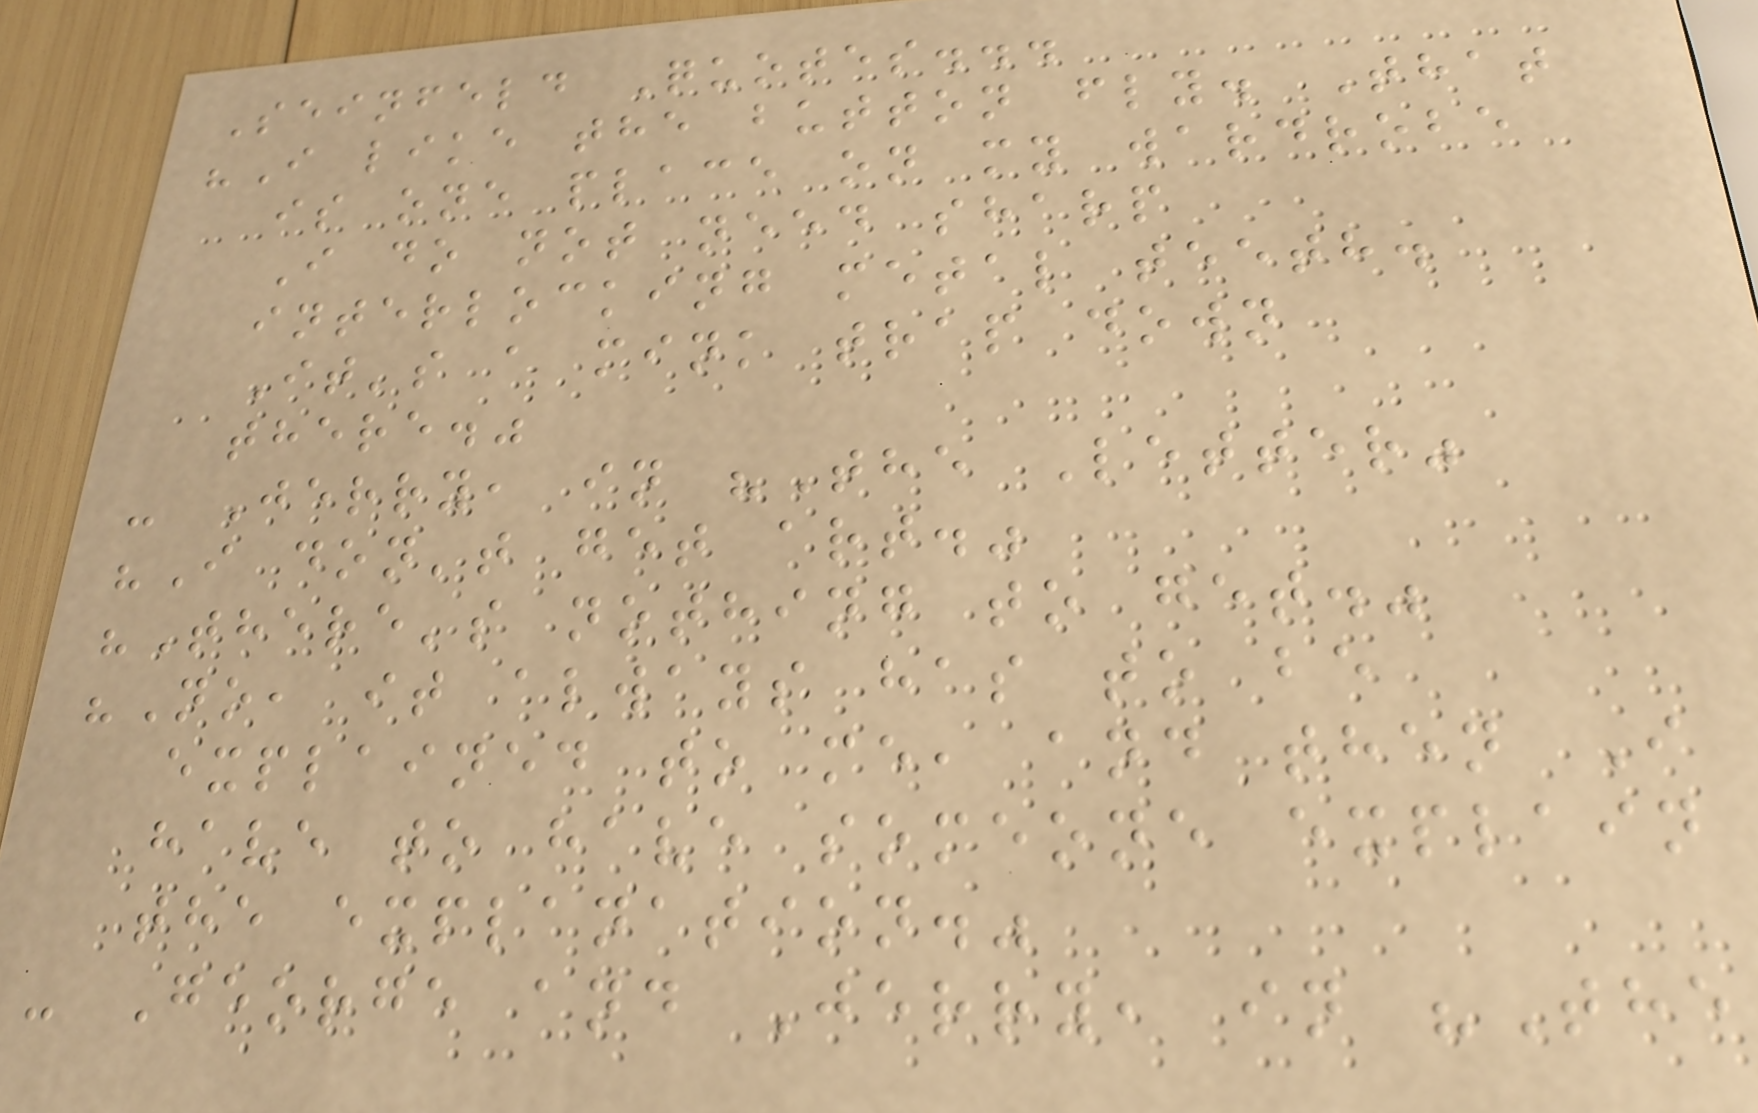Seinfeld Quotes...
"I like the button fly. That
is one place on my wardrobe
I do not need sharp
interlocking metal teeth.
It's a mink trap down
there."
- Jerry, in "The Letter"
"I don't get art."
"There's nothing to get."
"No, it always has to be
explained to me, and then I
have to have someone explain
the explanation."
- George and Jerry, in "The
